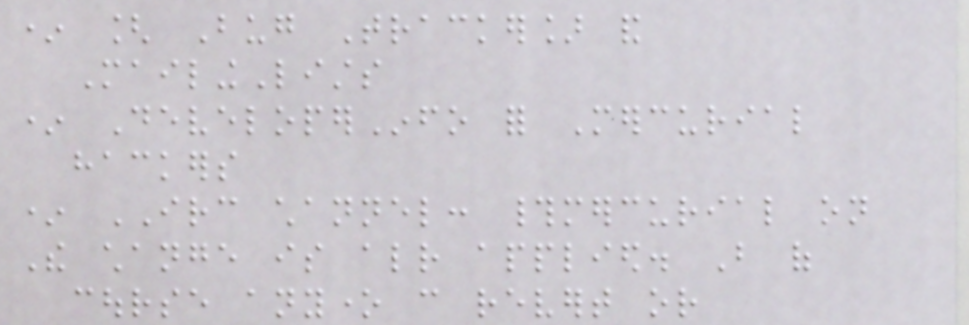* [ Bug Tracker] and
MailingLists
* DeveloperInfo for Mercurial
hackers
* IRC channel: #mercurial on
The change is already applied. But of
course anyone can revert or
